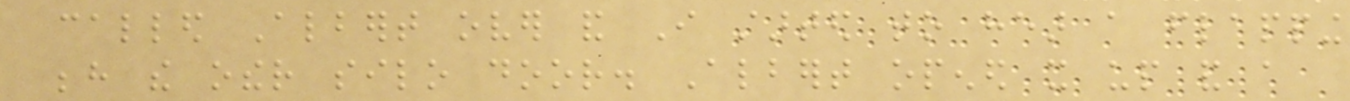called Albert over and I started to hear a flapping
behind the other silo door. Albert opened it up and a
